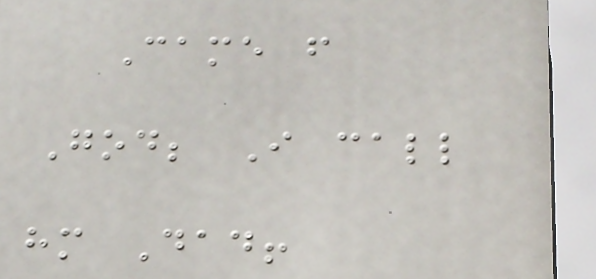Came from
God; I call
him Dad!
